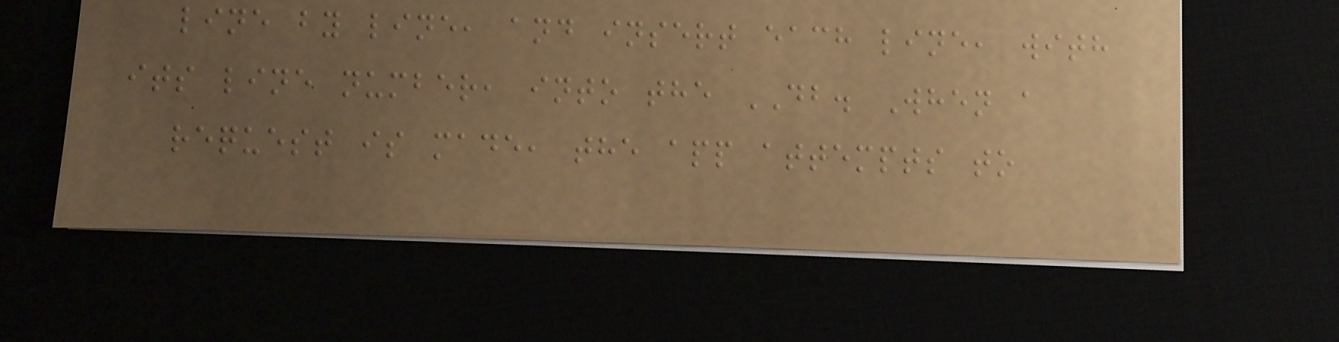line by line, and insert each line, with
its line number, into the DB. When a
request is made, the app attempts to
